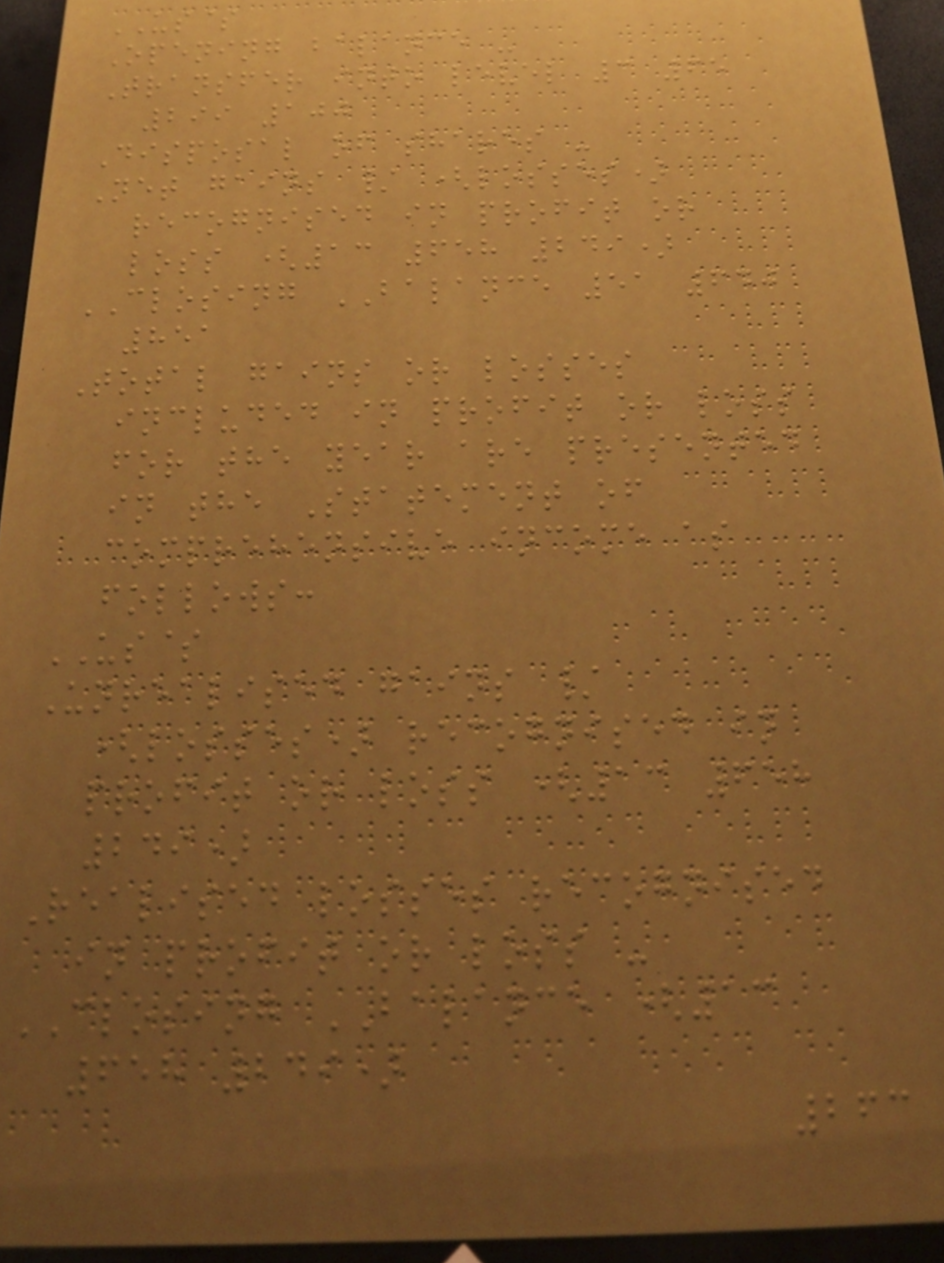US$
Opening balance -
Transfer into level 3 65
299 100
Disposal of shares -
Net gains / (losses)
recognised in profit or
loss (13 658 249)
CLOSING BALANCE 51 640
851
Total gains or losses
included in profit or loss
for the year are presented
in the Statement of
comprehensive income as
follows:
US$
Unrealised gains /
(losses) recognised in
profit or loss (13 658
249)
Realised losses recognised
in profit or loss -
CLOSING BALANCE (13
658 249)
263
